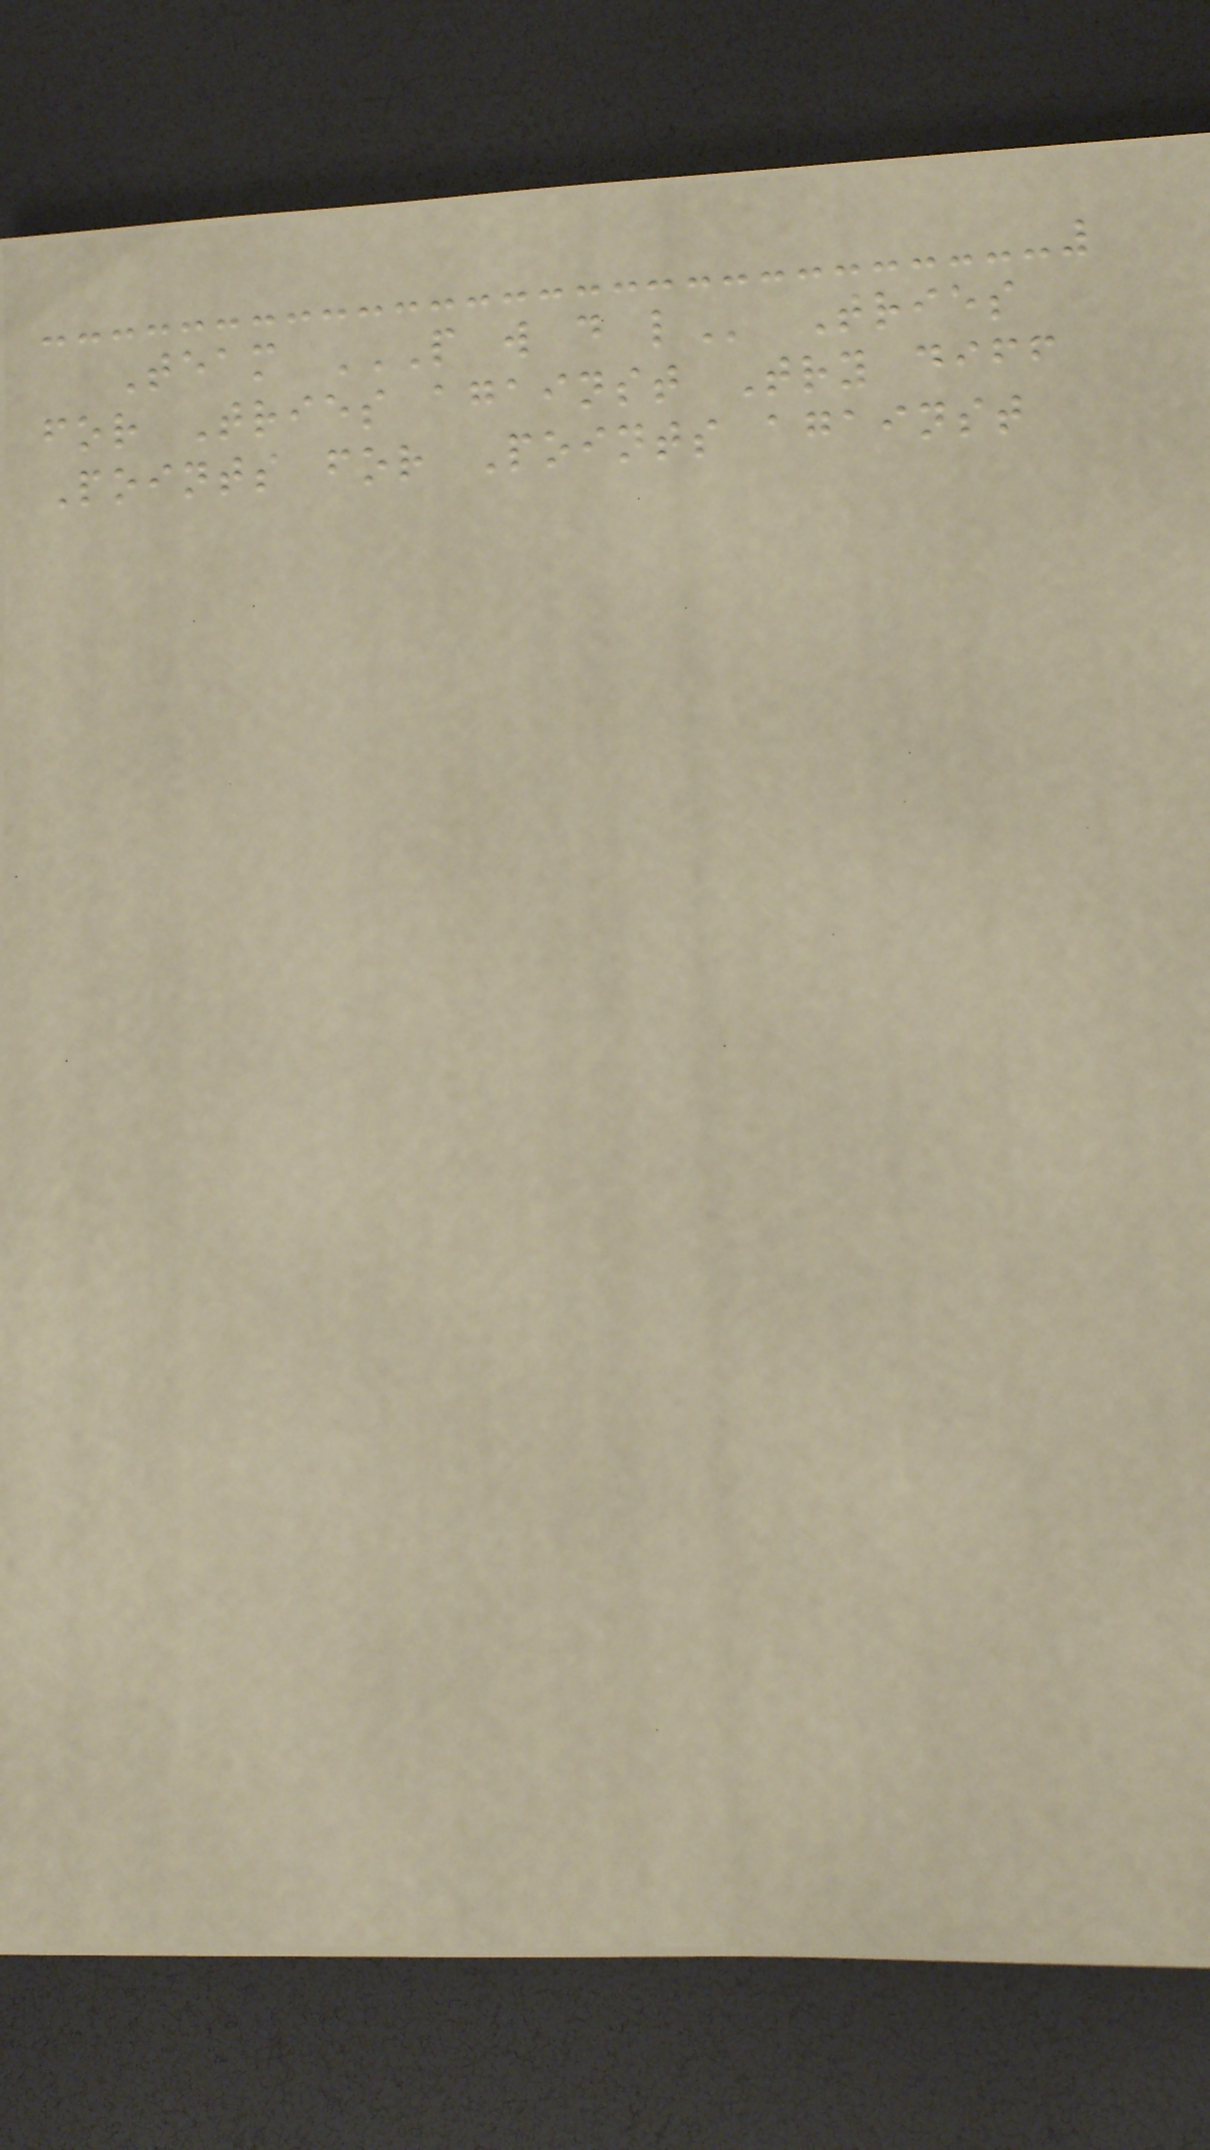Team P W D L Tries
for Tries against Try diff
Points for Points against
